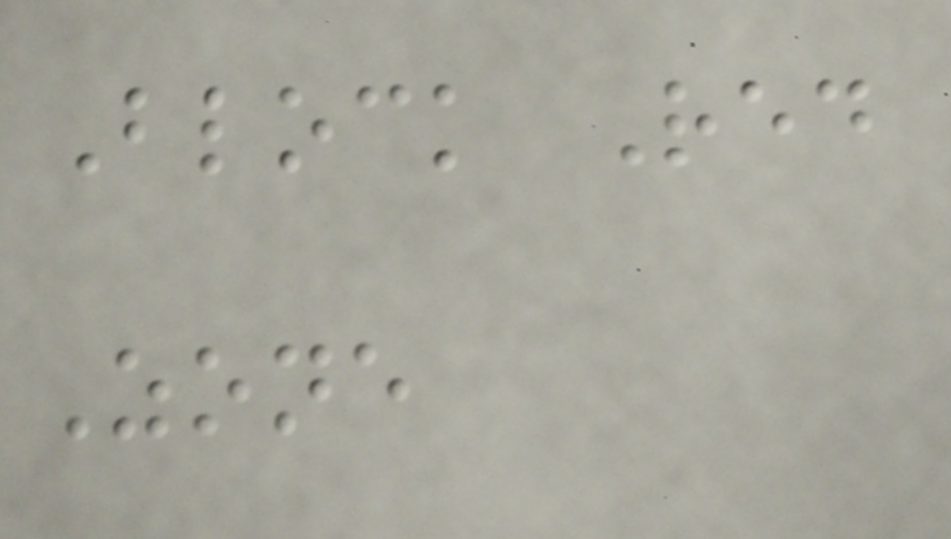Block Red
Zone
